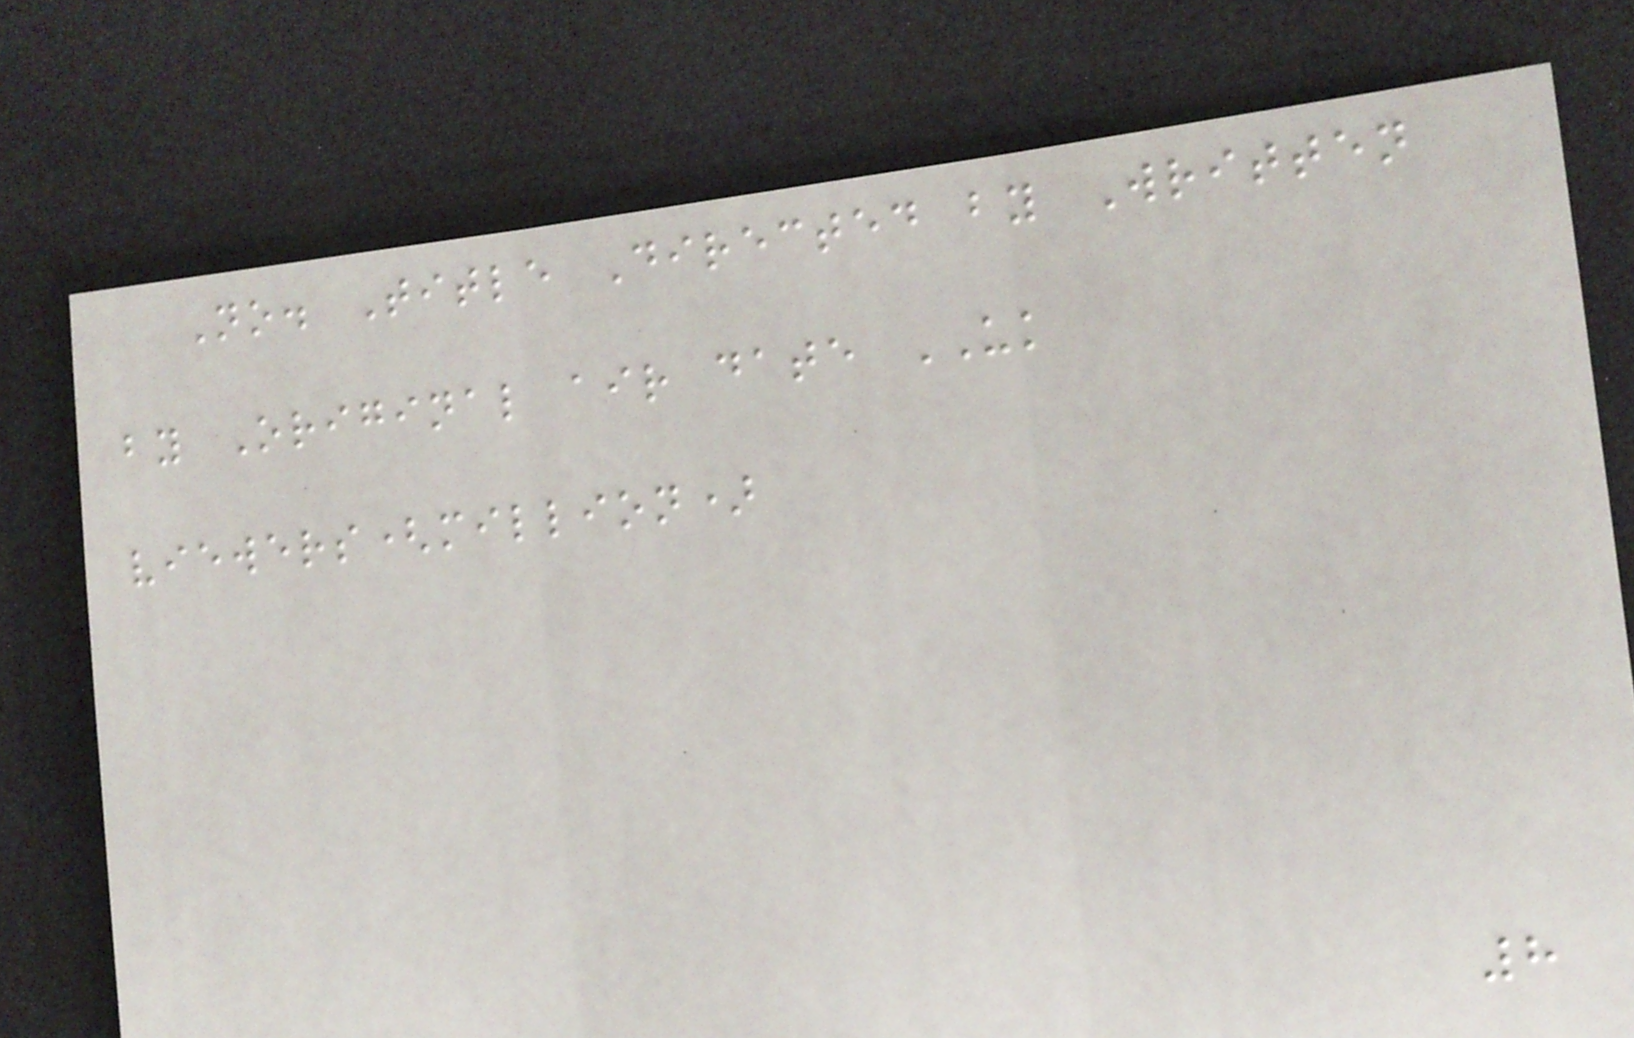No. Title Directed by Written
by Original air date UK
viewers(million)
8
